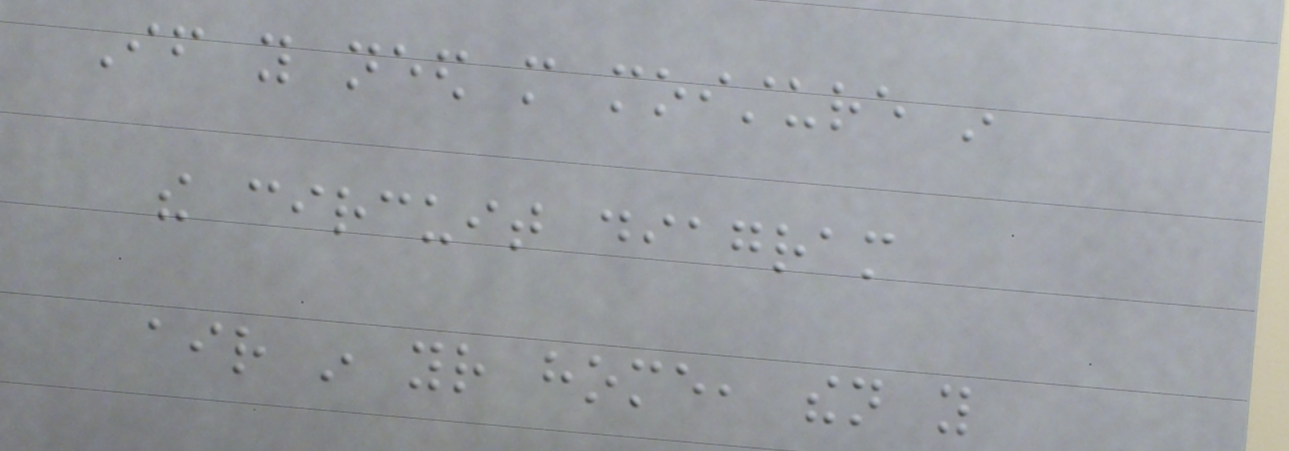If you need more moisture in
the circuit diagram
air in your home, then you
